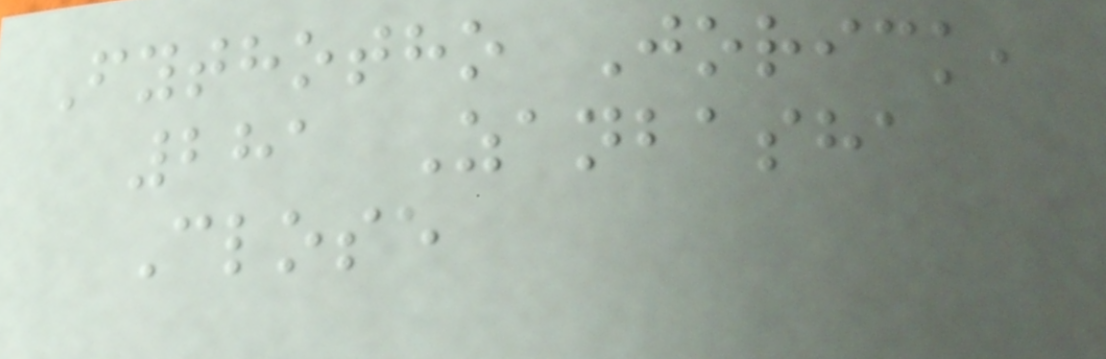Fythotho Jorick,
281 Zanbasha
Close
